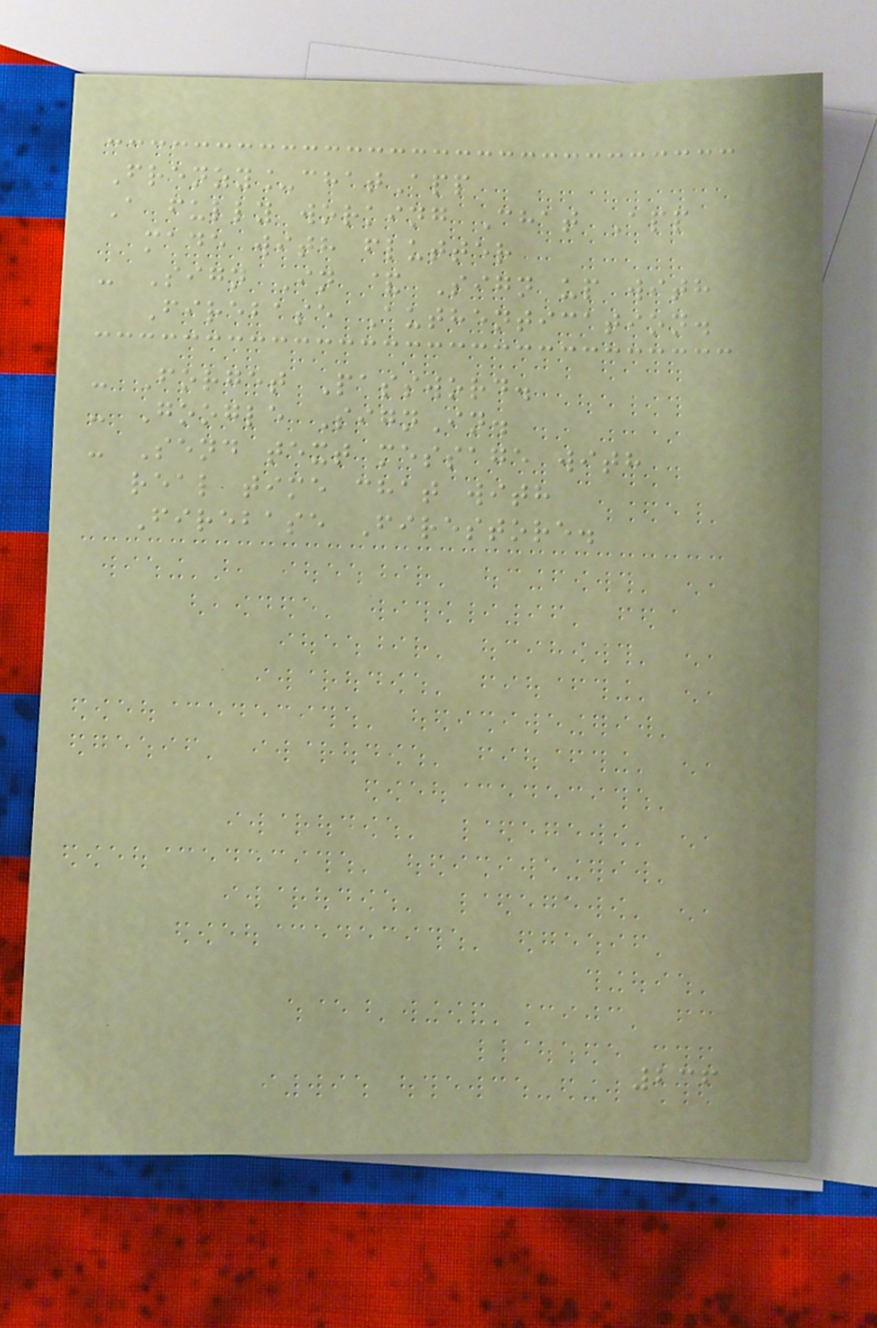Frenzy_chatApp
A fully working Chat App
made with flutter
- Sign In & Sign up with
Firebase Authentication.
- Forget Password.
- Google SignIn.
- Send text message with
real time chat with
Firebase Firestore.
236
